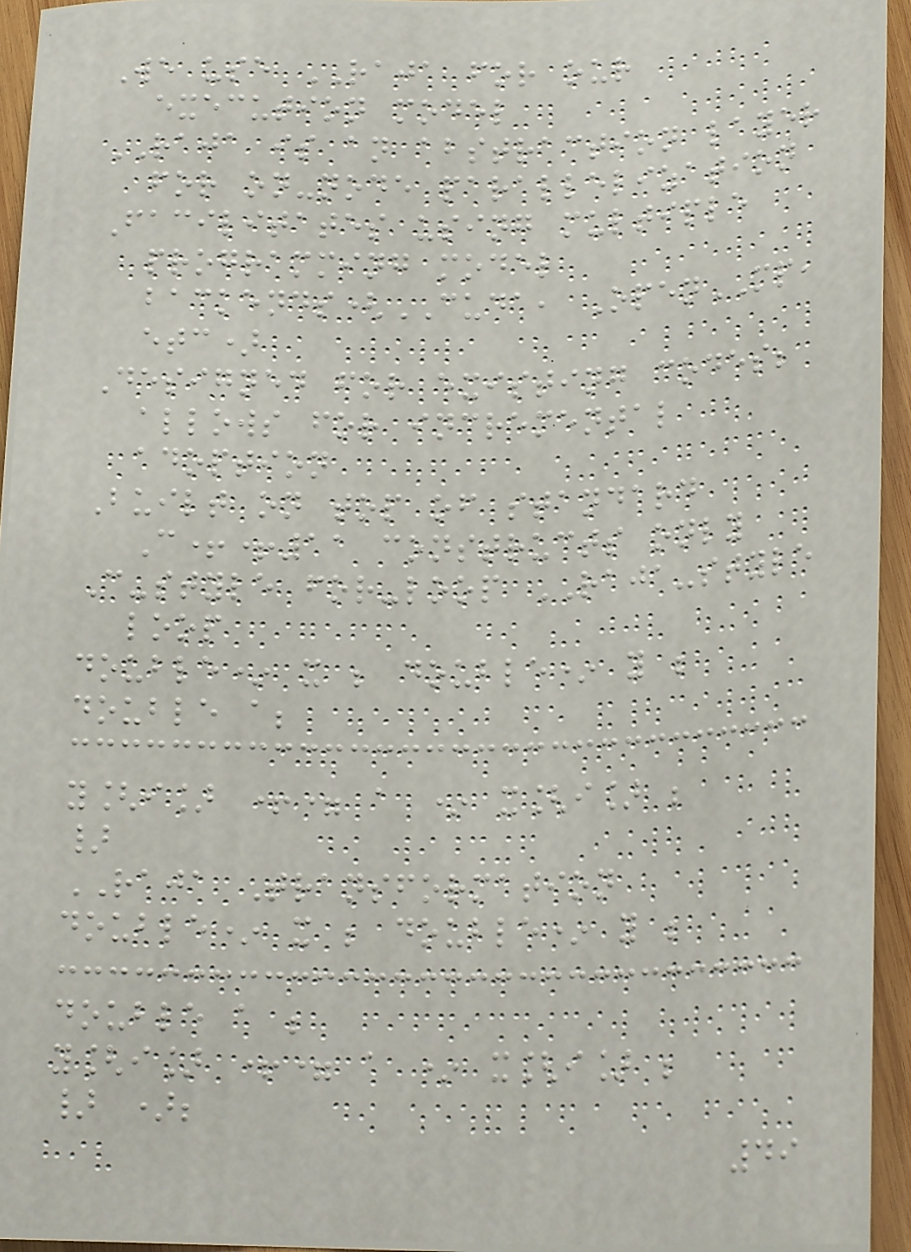We use RAJA for our
execution model
RAJA is an abstraction layer
for on-node parallelization
Facilitates using multiple
programming model
backends(CUDA, OpenMP,
etc)
Designed for existing codes;
allows for incremental
adoption
Built on top of standard
C++11 constructs only
C-style for-loop RAJA-style
loop
double* x ; double* y ;
double a;
y[i] += a * x[i] ;
}
RAJA Transformation
double* x ; double* y ;
double a ;
y[i] += a * x[i] ;
} );
49
